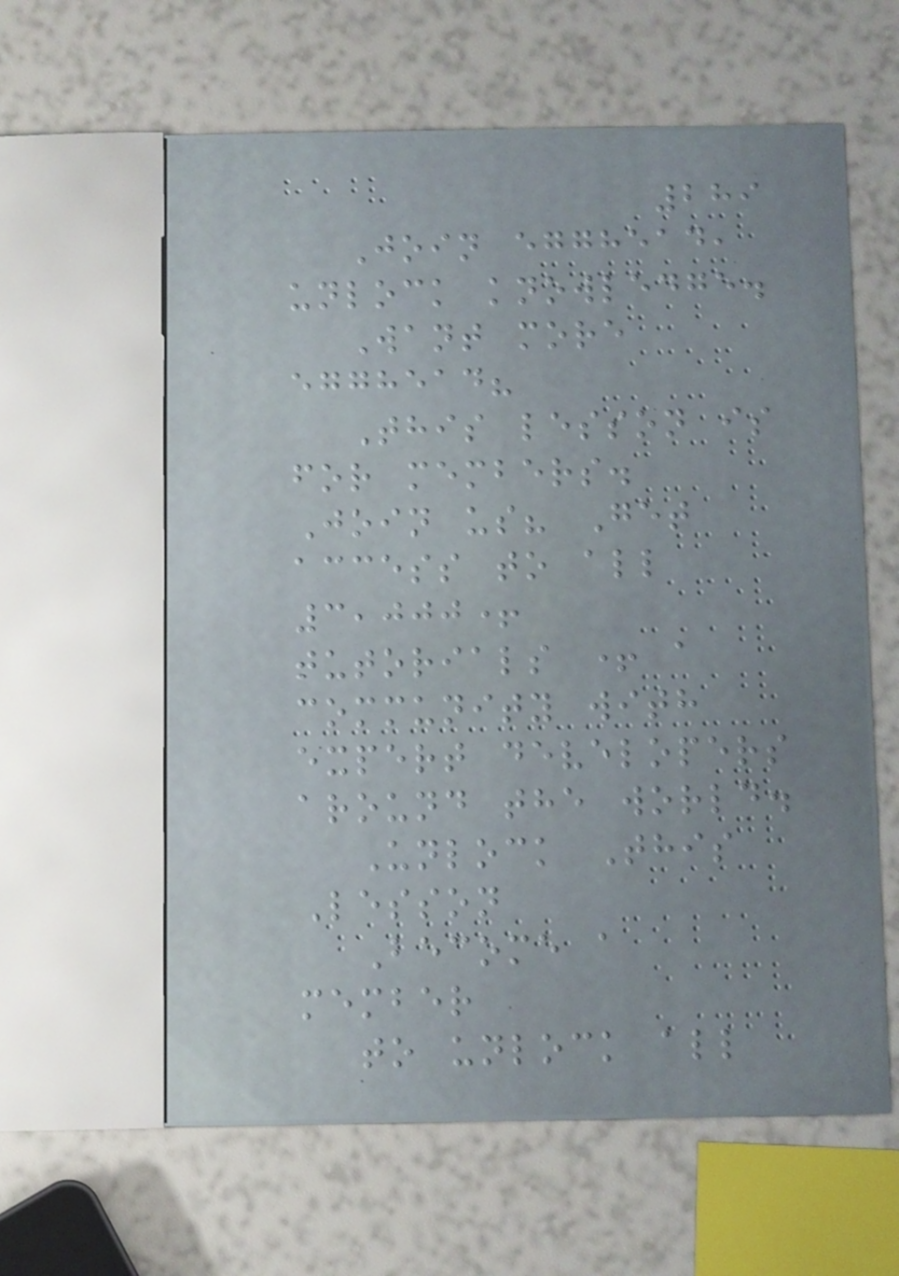289
Join egghead,
unlock knowledge.
Want more
egghead?
This lesson is
for members.
Join us? Get
access to all
3,000+
tutorials + a
community with
expert developers
around the world.
Unlock This
Lesson
Become a
member
to unlock all
